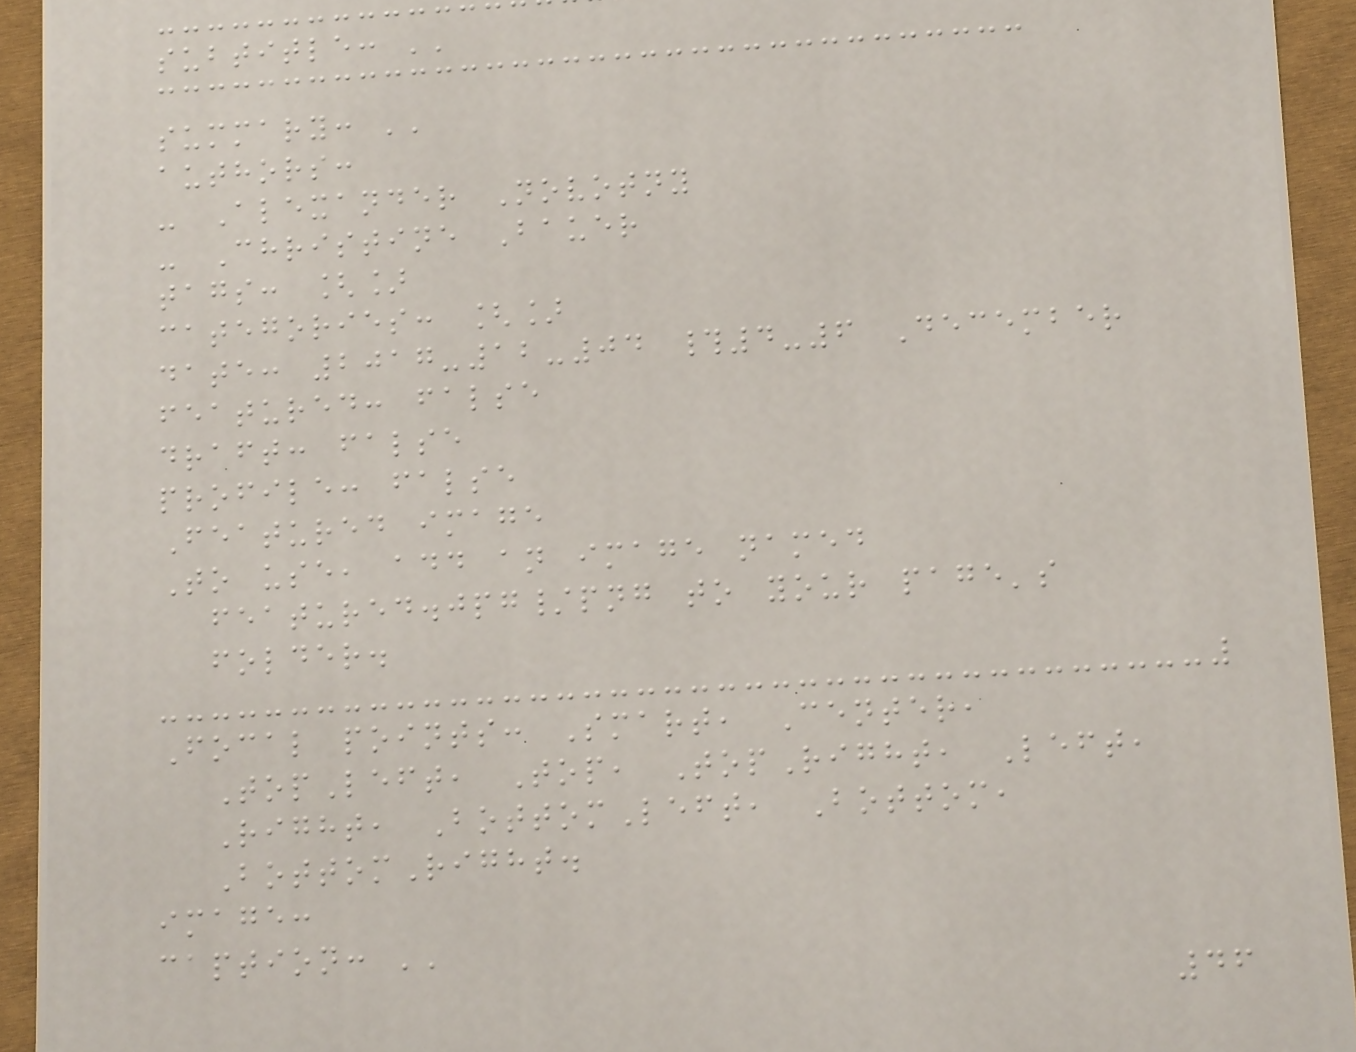subtitle: ''
summary: ''
authors:
- Alexander Novotny
- Christine Bauer
tags: []
categories: []
date: 2017-12-04 #4-6 December
featured: false
draft: false
profile: false
Featured image
To use, add an image named
featured.jpg/png to your page's
folder.
Focal points: Smart, Center,
TopLeft, Top, TopRight, Left,
Right, BottomLeft, Bottom,
BottomRight.
image:
caption: ''
46
